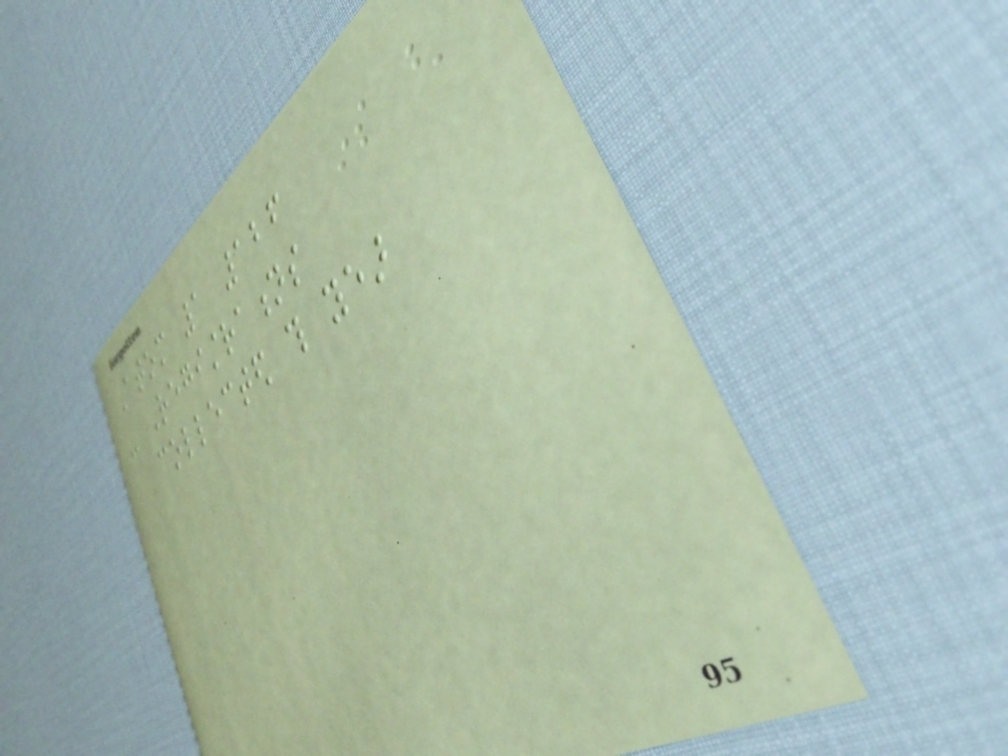Atom 1 126
- Registrations
collected this year
